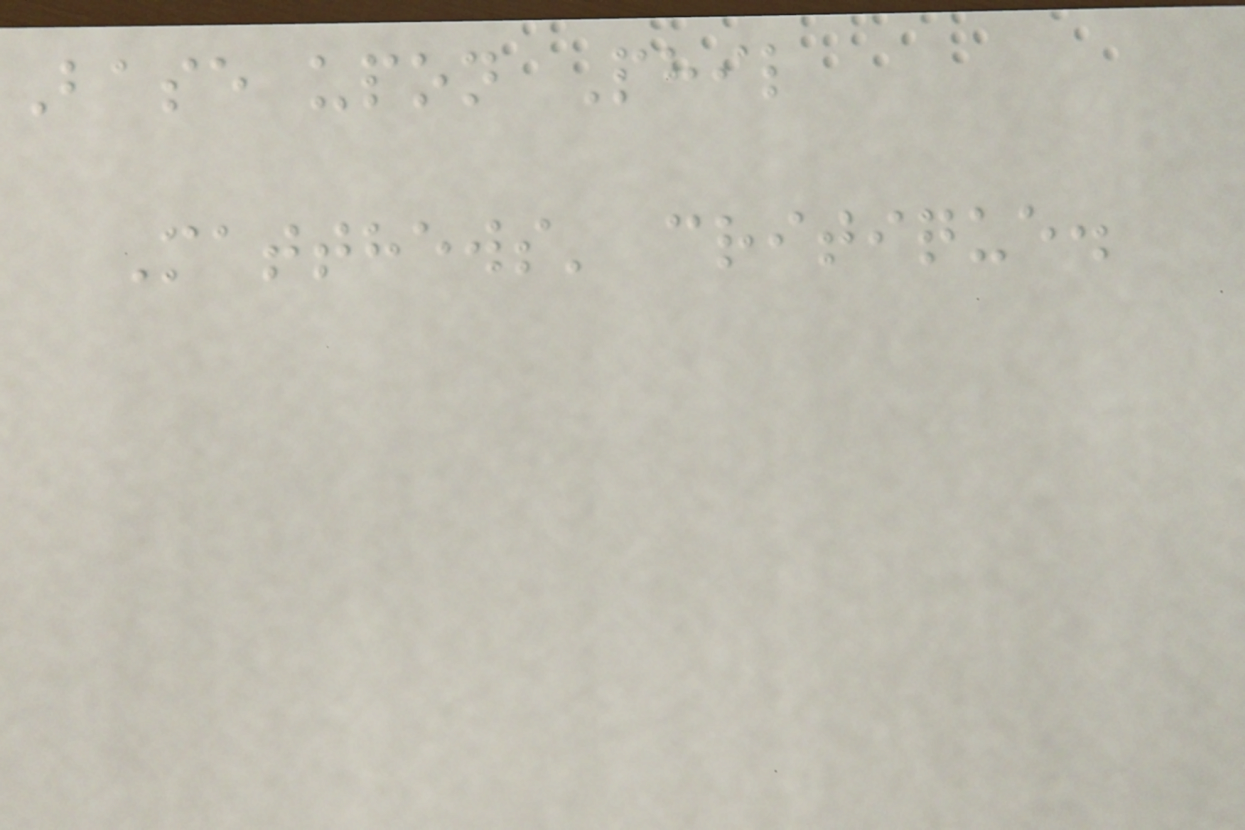Base upon Phil
Matthews' critique.
